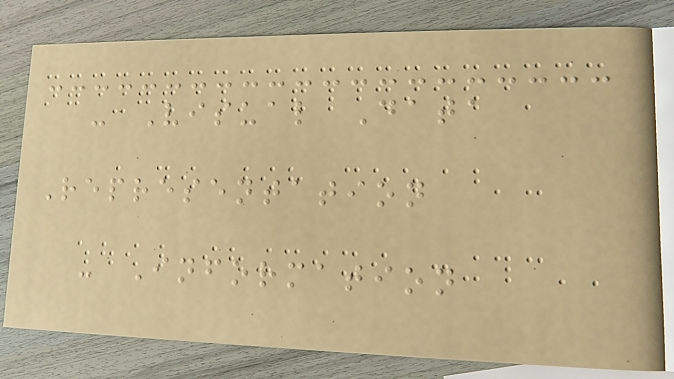- Visual Data
Representation
- Information
